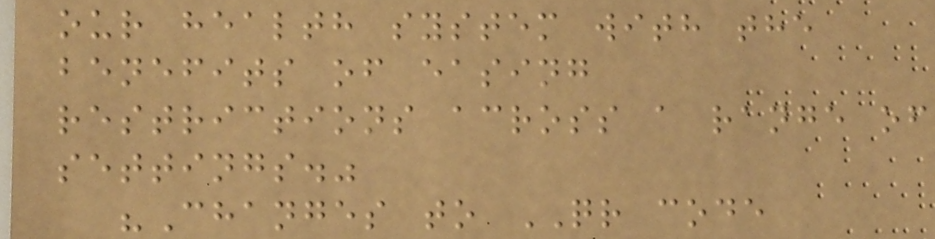our health system with the
benefits of easing
restrictions across a range of
settings."
"Changes to QR code
